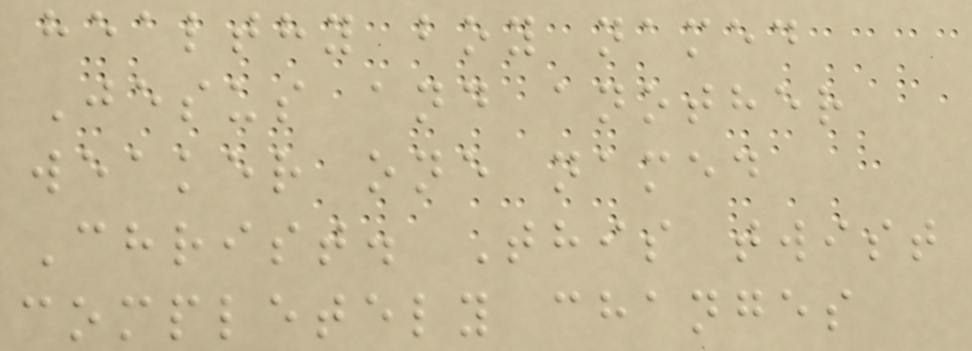healthy boy named
Jesus and another
weaker one named
Christ. This twist
completely changes
